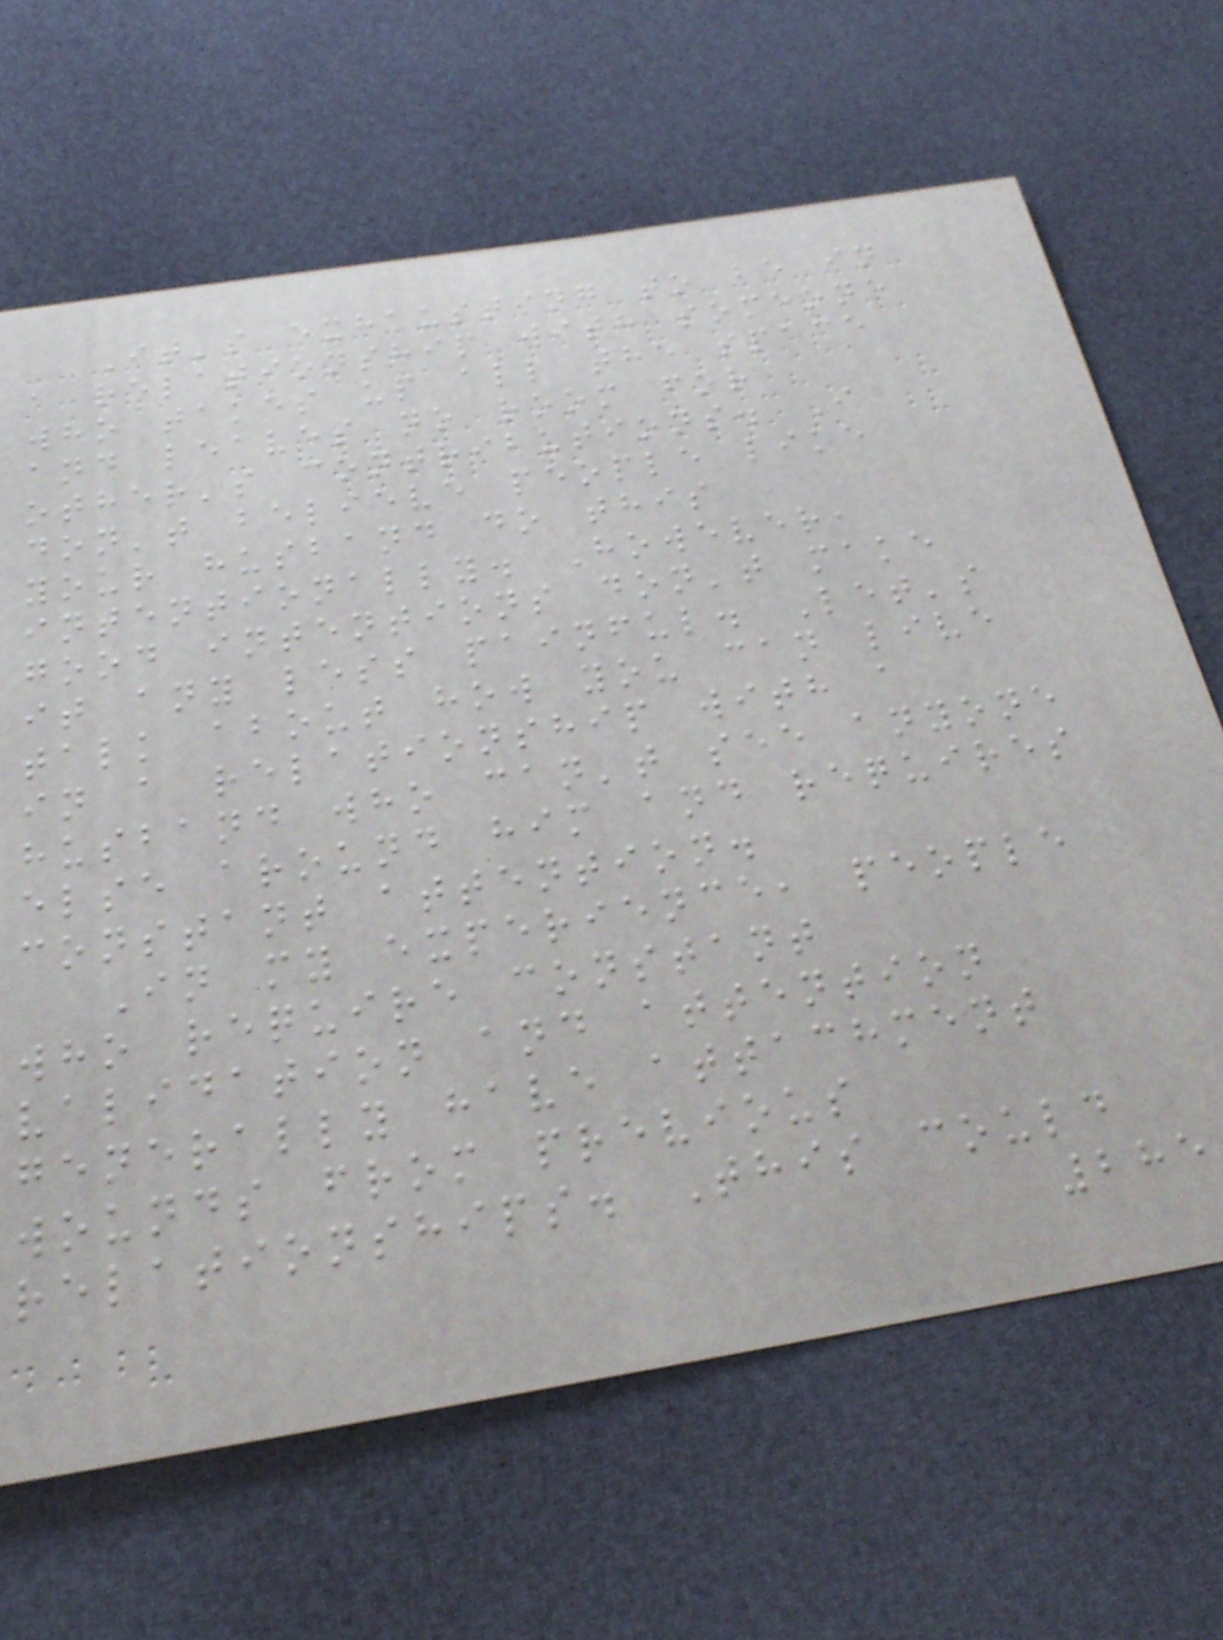It's exhausting to be in
a relationship with someone
who takes up all the space
and leaves no room for
other's contributions. I
don't believe people like
your husband do this
intentionally. However,
good intentions don't make
it any less painful. Let's
talk about how you can live
in a relationship with a
husband who can't see anyone
else around him and requires
constant attention.
In my experience, people
who require constant
validation and attention
generally have attachment
wounds from previous
relationships. This could
285
